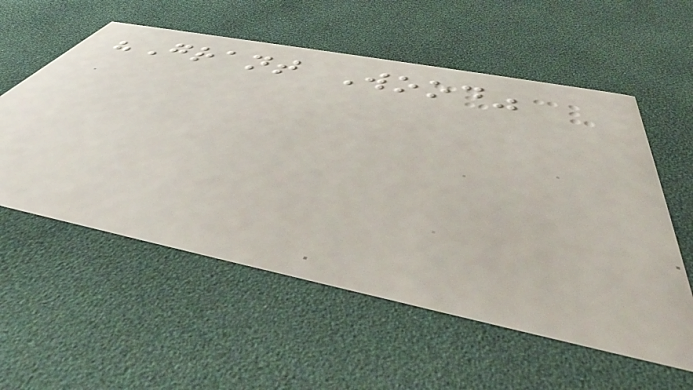"Grant Wood"
